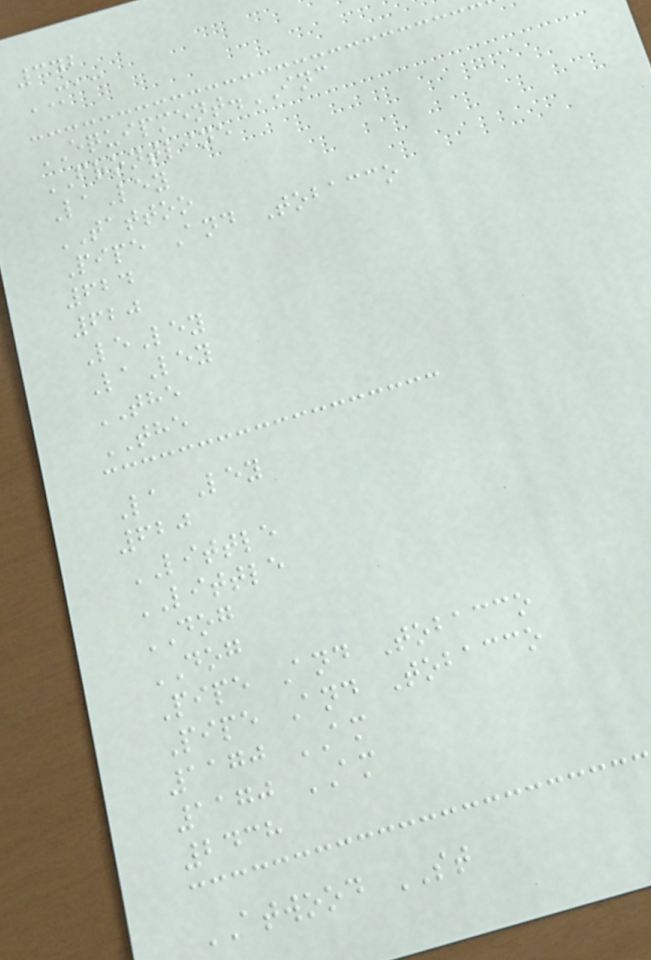342
MAC
EQUIPMENT.INC
FRONTLINE
LaLey
TATTOO
Pipe And Tobacco
624
620
LeLey
LaLey
THE
THE
La Ley
620
LITTLE
LITTLE
DOG
DOG
Pipe And Tobacco
Pipe And Tobacco
1170 AM
1170 AM
2438
ATWOOD ST
